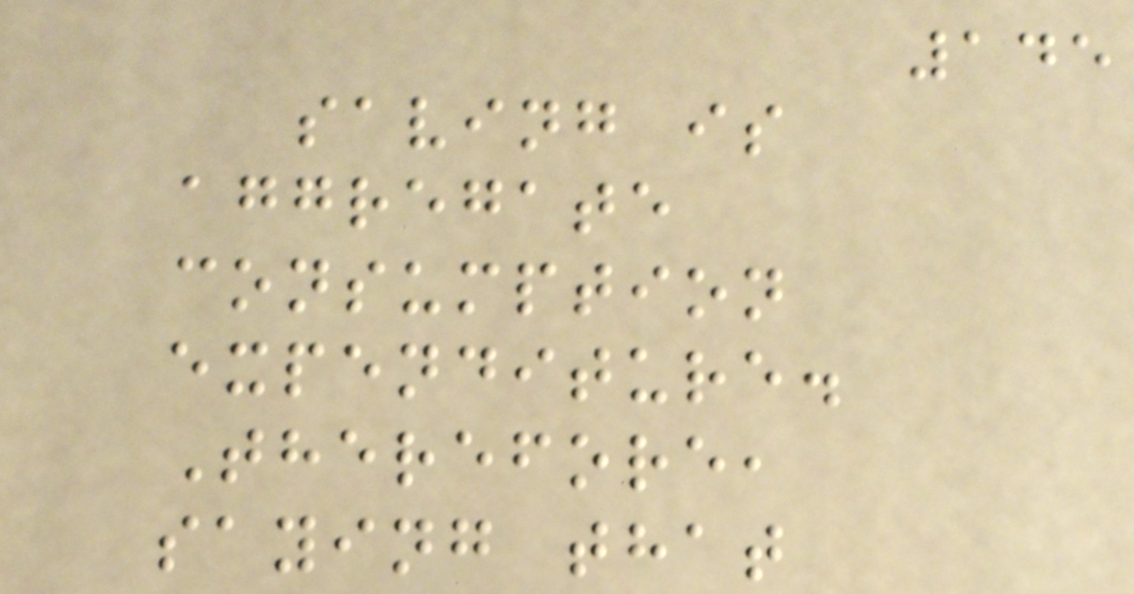145
saving is
aggregate
consumption
expenditure.
Therefore,
saying that
